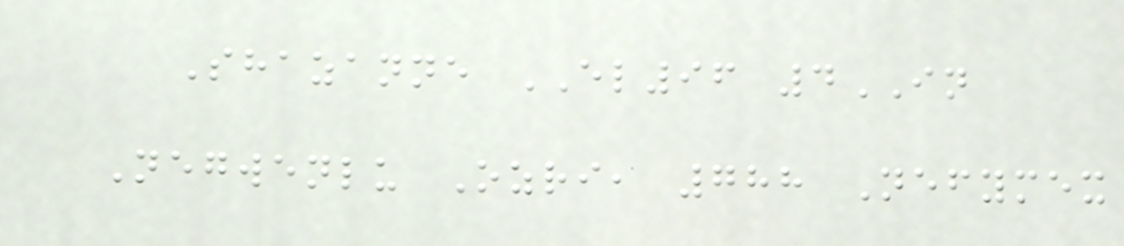Shazanne EL96 4IN
Negwenlu Ozri, 788 Nefymex
